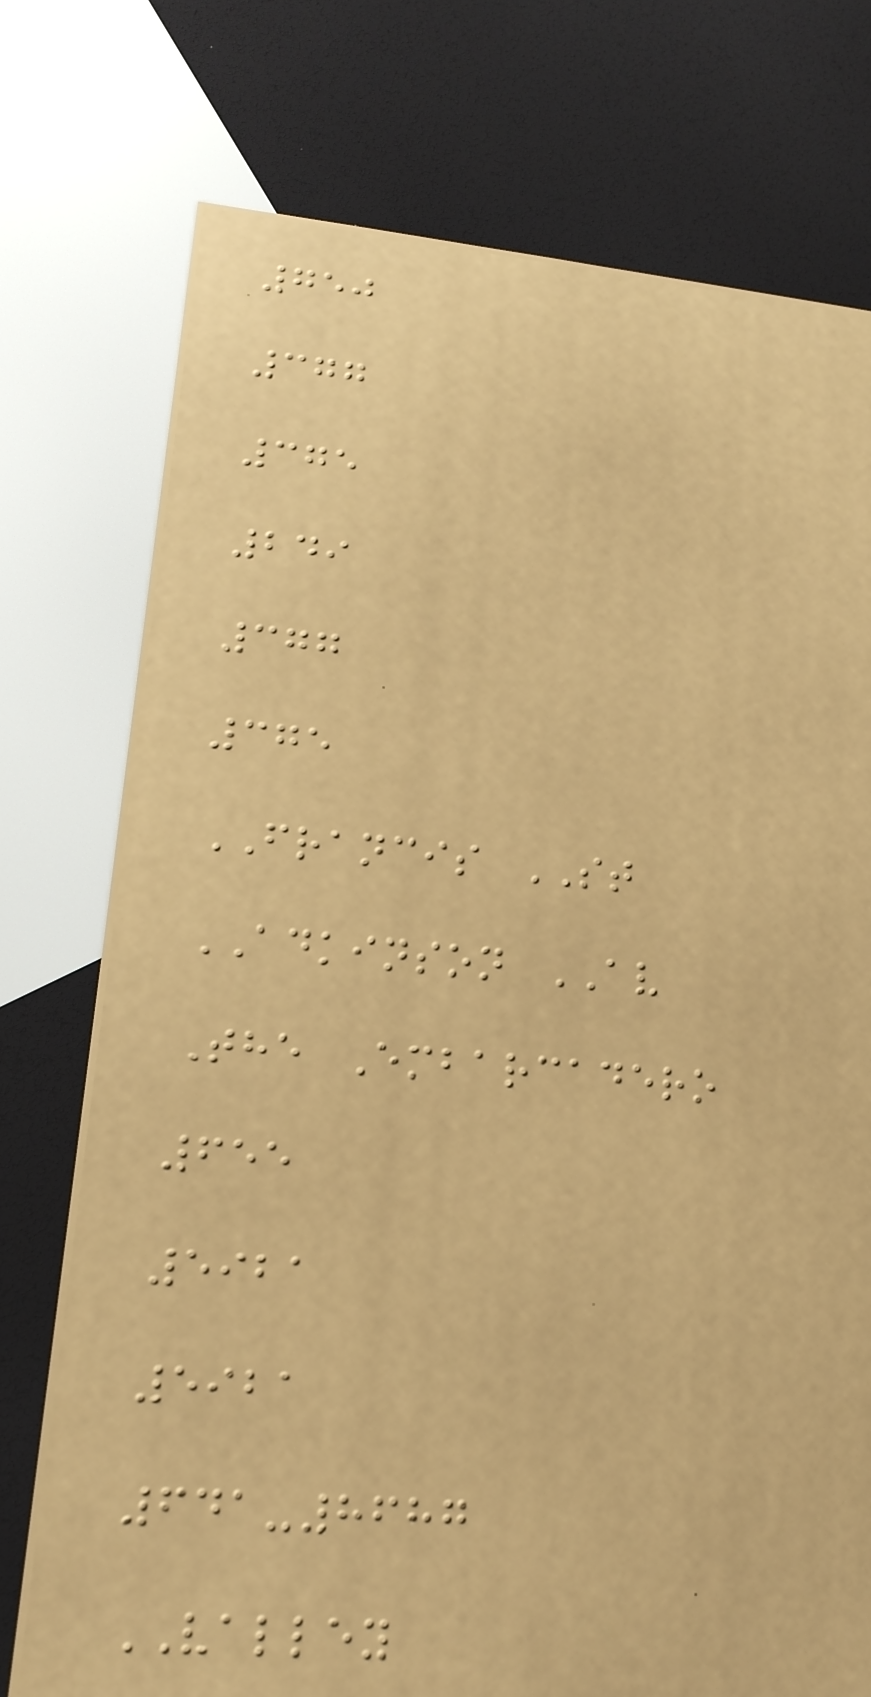750
377
375
249
377
375
FRANCIS ST
ADKINSON AV
The Embarcadero
655
5921
5921
641-8687
VALLEY
